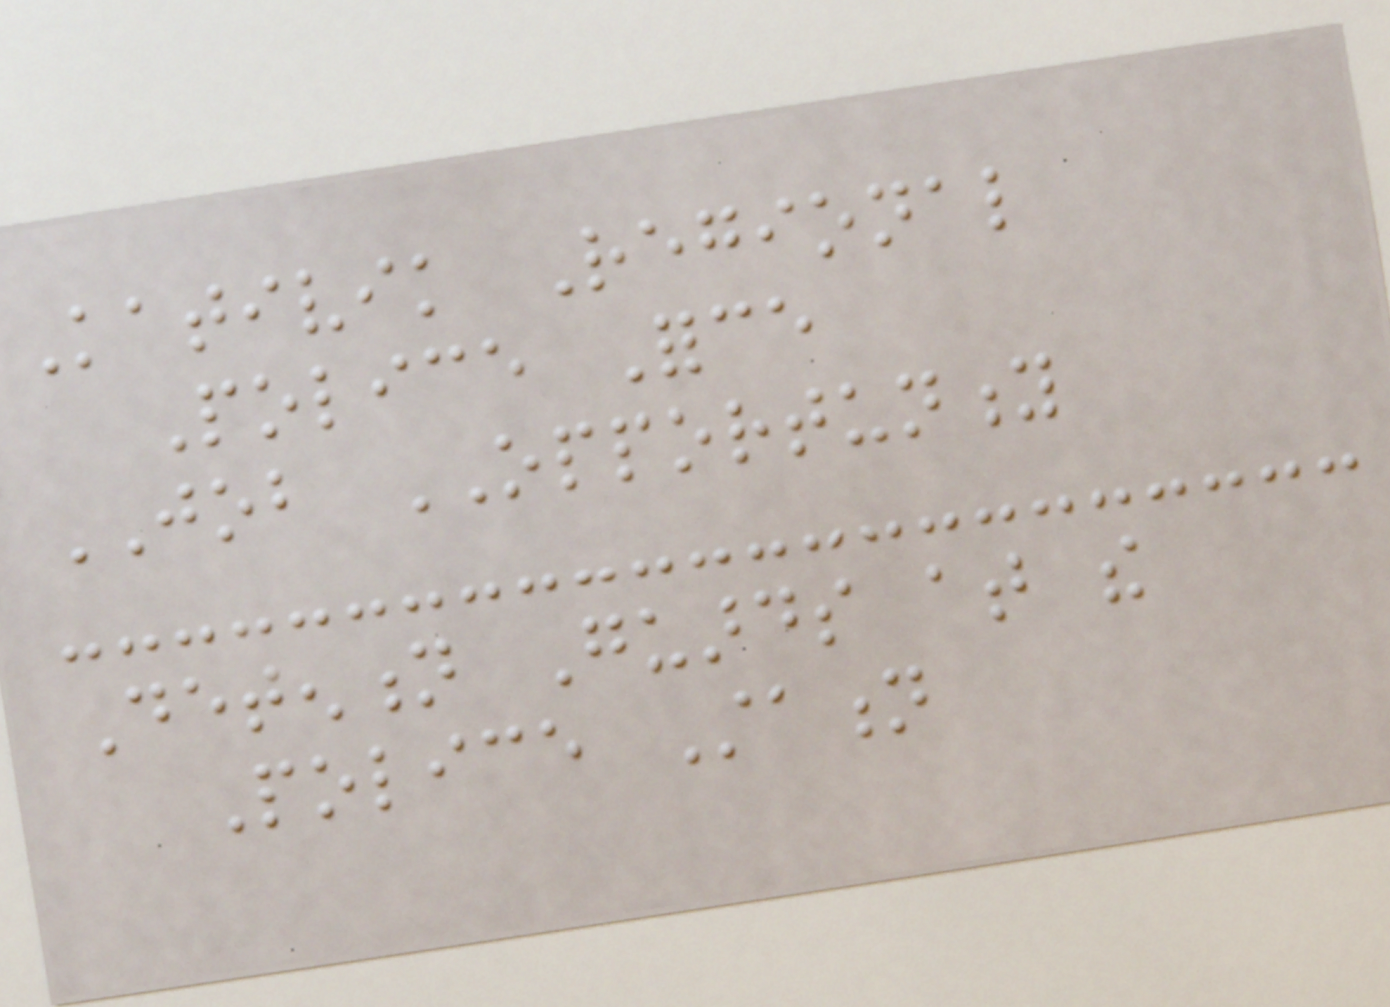Kativik Regional
Police Force
JOB OPPORTUNITY
Detention Guards at the
Police Station
